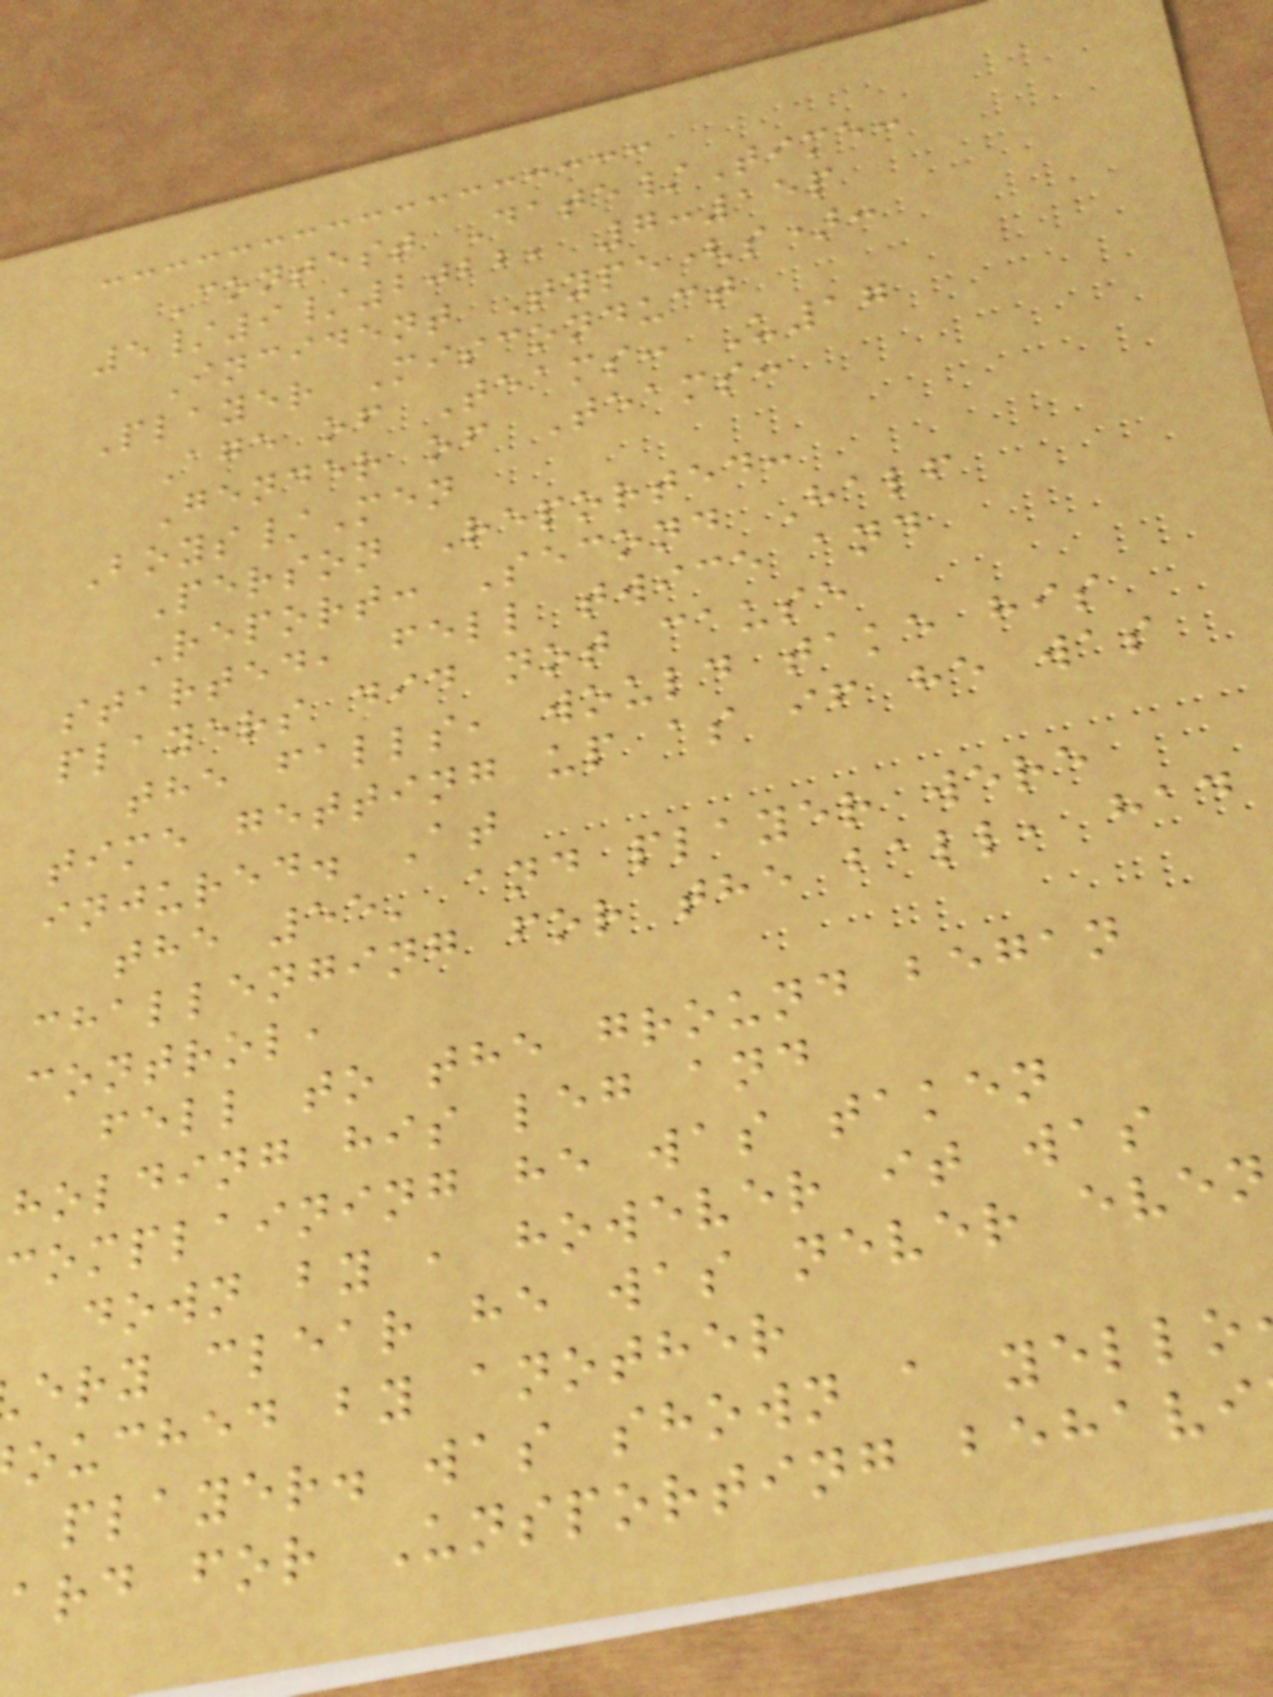Contest Date/Time:
5/9/2022, 7:15p
Incident Type(s):
Player Misconduct
Age of Teams: U17
Gender of Teams:
Boys/Men
Person Reported:
Report: Second Half
started, fell twice and
players did not cause
the falls, would take his
time getting up as if he was
injured. At
the 55' and player were
challenging for the ball, had
control,
fell to the ground began
holding his leg and
complaining he was taken
down by , however it was
ery clear he was never even
ouched by another
player. was shown a yello
ard for Unsporting behavi
